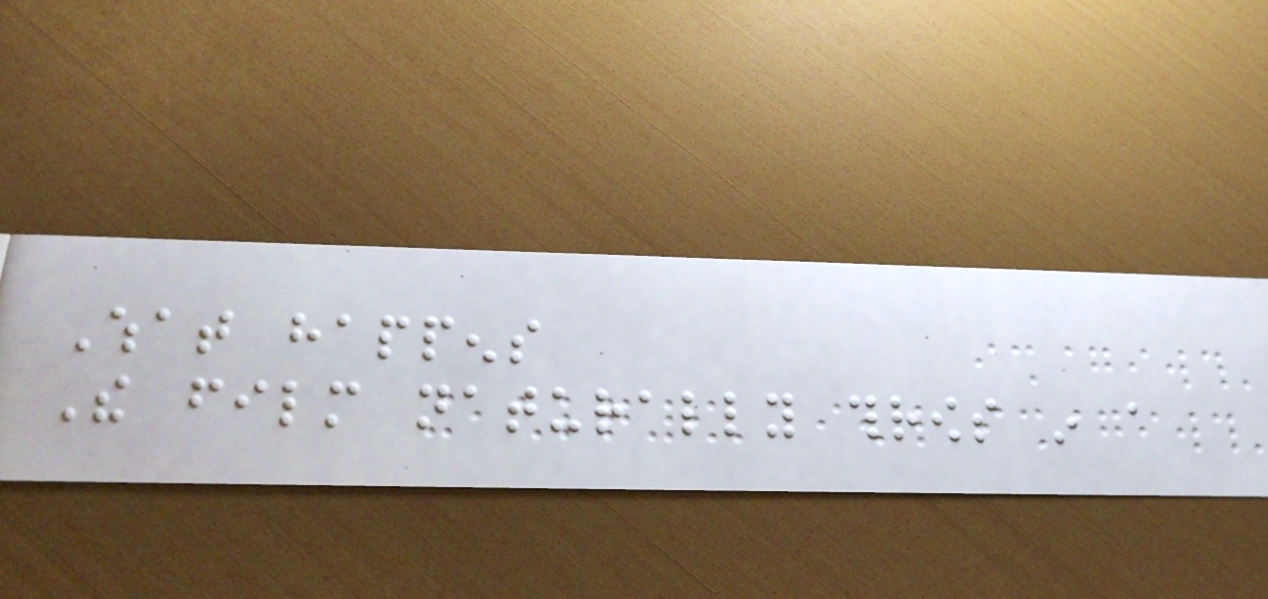What happens
The film naturally throws in a
